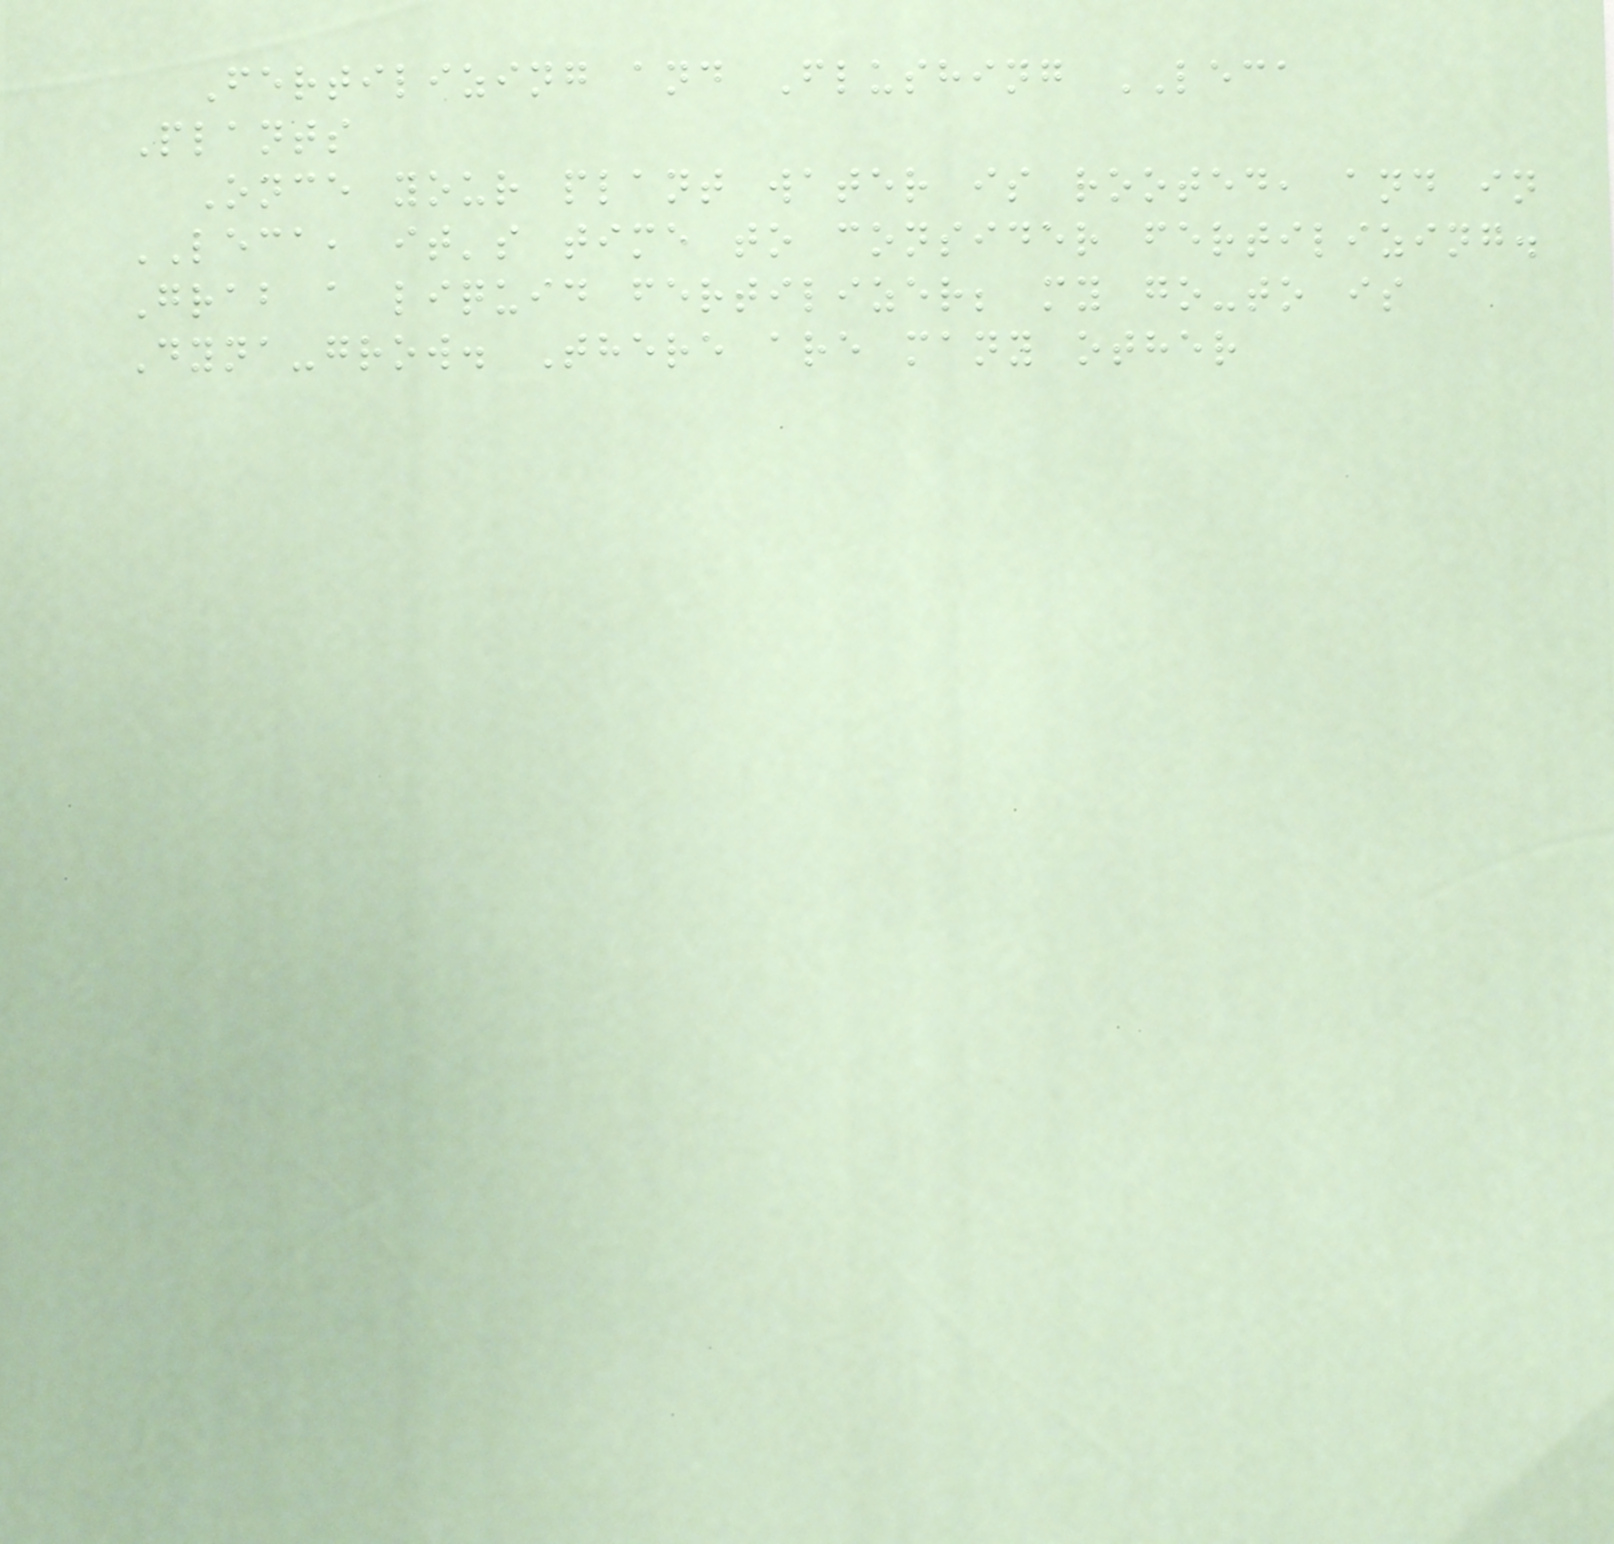Fertilizing and Flushing LECA
Plants
Once your plant water is rooted, and in
LECA, it's time to consider fertilizing.
Grab a liquid fertilizer; my go-to is
Dyna-grow. There are many other
